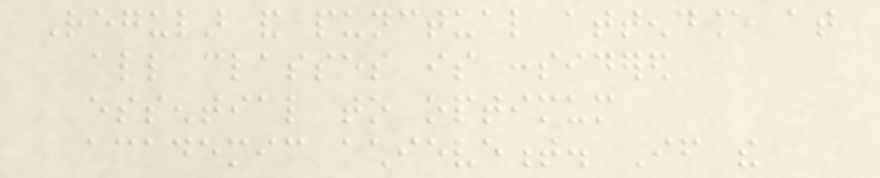Regular and punctual attendance at
all classes is considered
essential to optimum
academic achievement. If the
